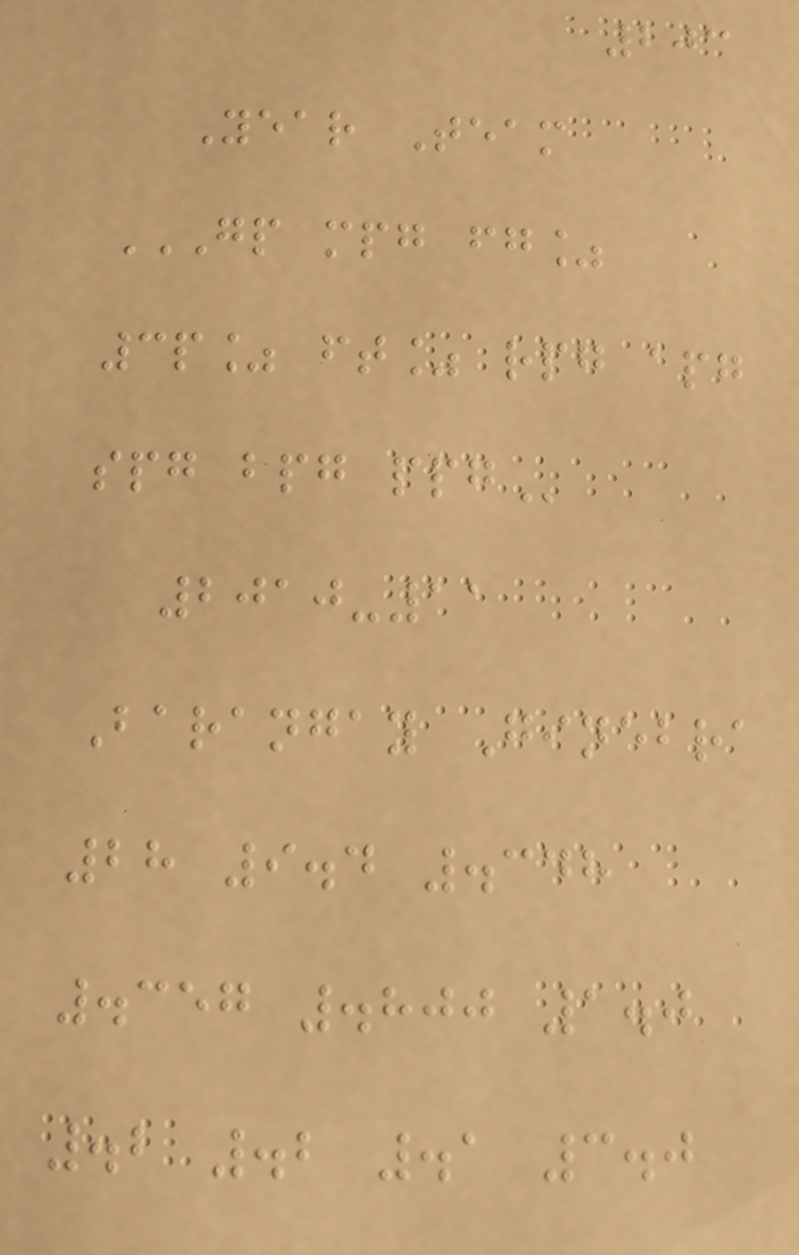203
Year Team
GP MPG FG%
3P% FT% RPG APG
SPG BPG PPG
2010-11
Barangay Ginebra
28 9.4 .348
.357 .800 1.0
.2 .2 .1 3.0
